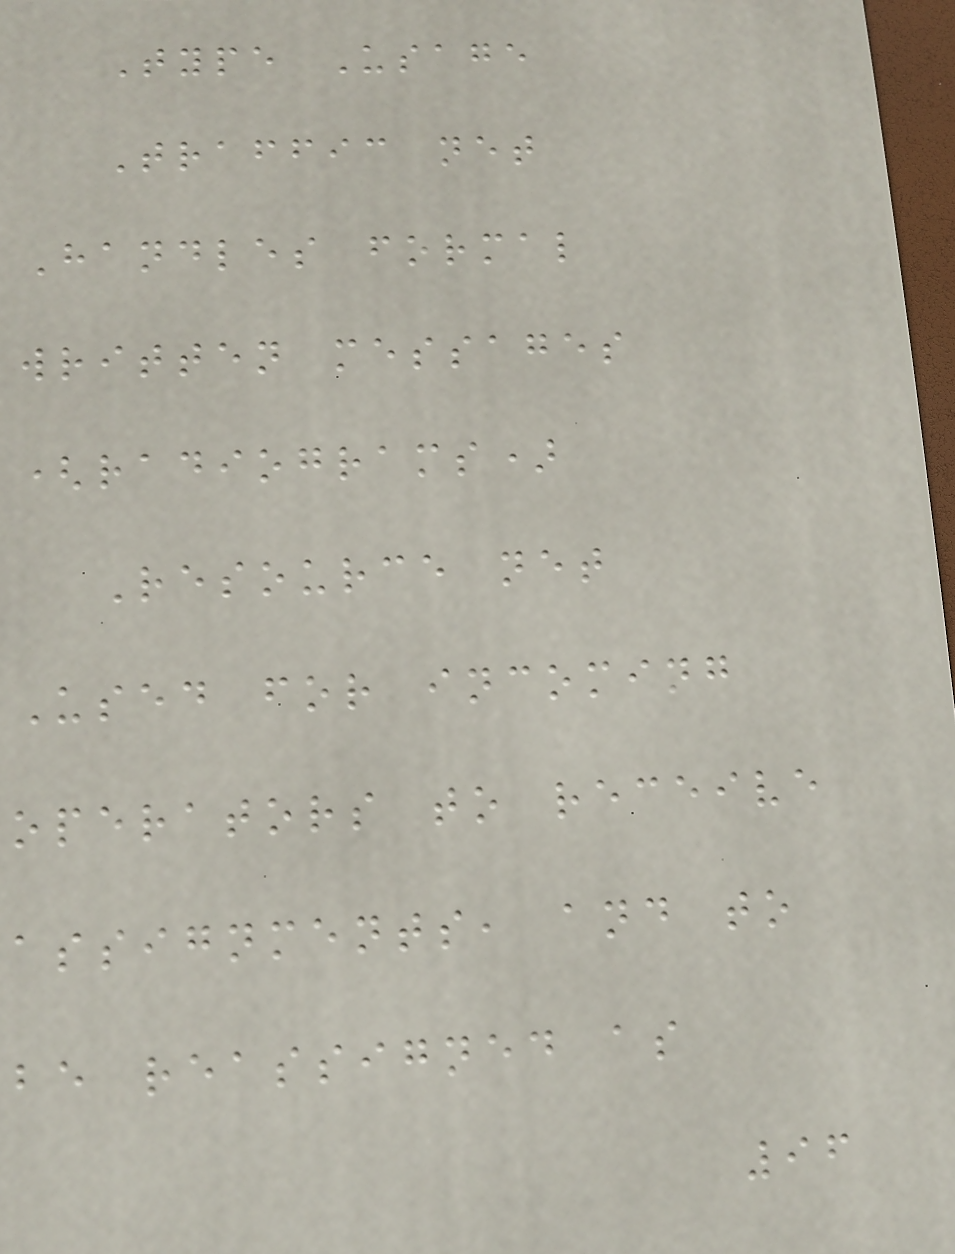Type Usage
Traffic net
Handles formal
written messages
(radiograms)
Resource net
Used for incoming
operators to receive
assignments, and to
be reassigned as
96
